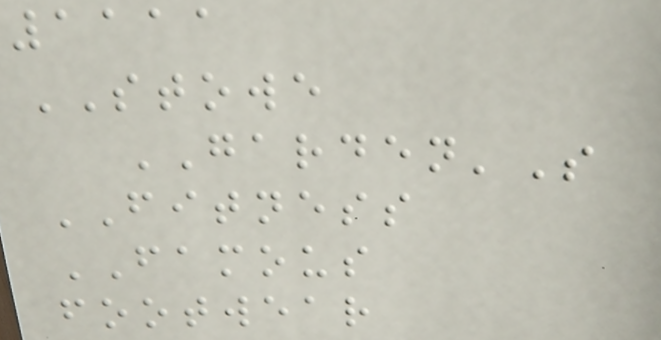1111
STOWE
GARDEN'S
FITNESS
FAMOUS
footwear
